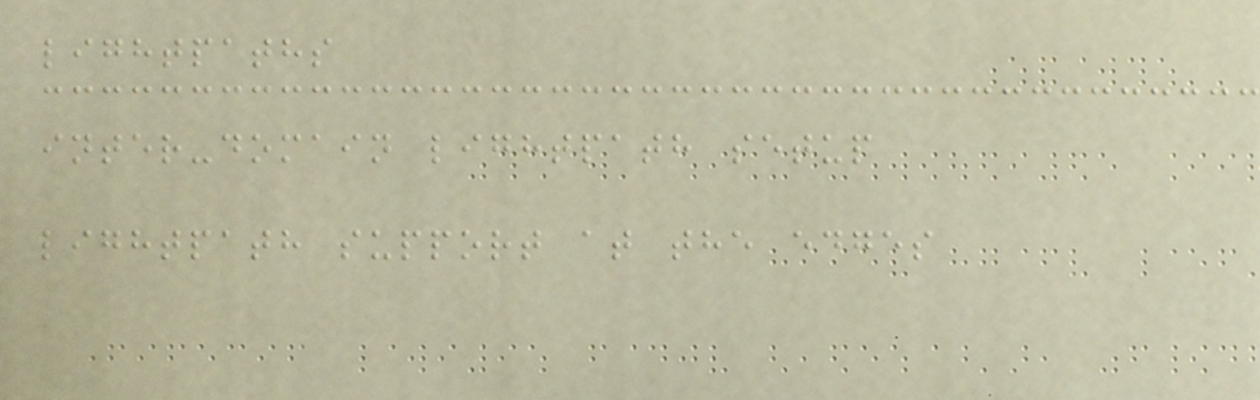lightpaths
inter-domain lightpath setup
lightpath support at the edges
